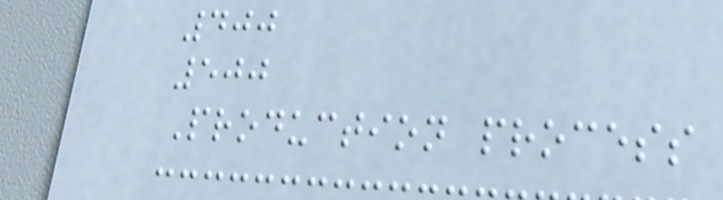400
500
Production process
